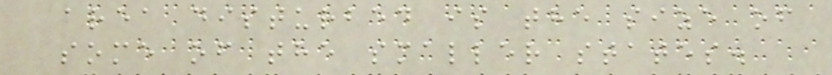area disturbed is the size of
some of the smaller states.
